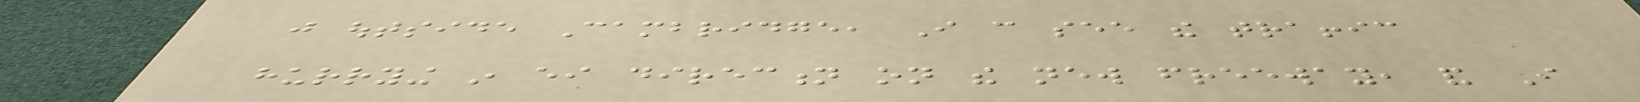just outside Cambridge, I can see the traffic
hurrying in either direction on the new freeway, and I
